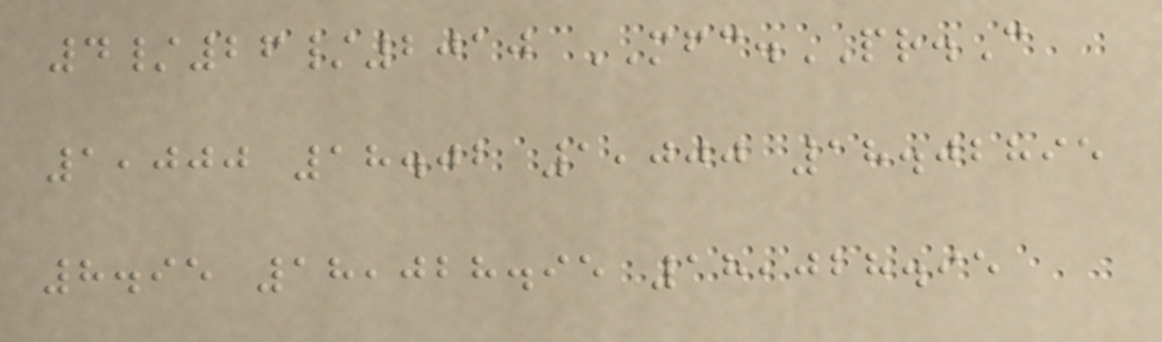4/26/2010 MFC.PR.C
1,000 18.02 1,000 18.02895
8.95 18,028.95 18,028.95
